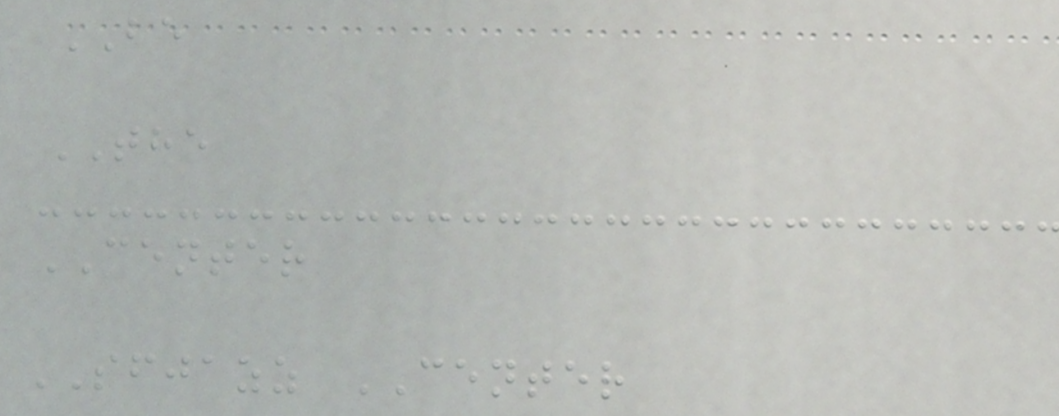BE
THE
CENTER
SFJAZZ CENTER
